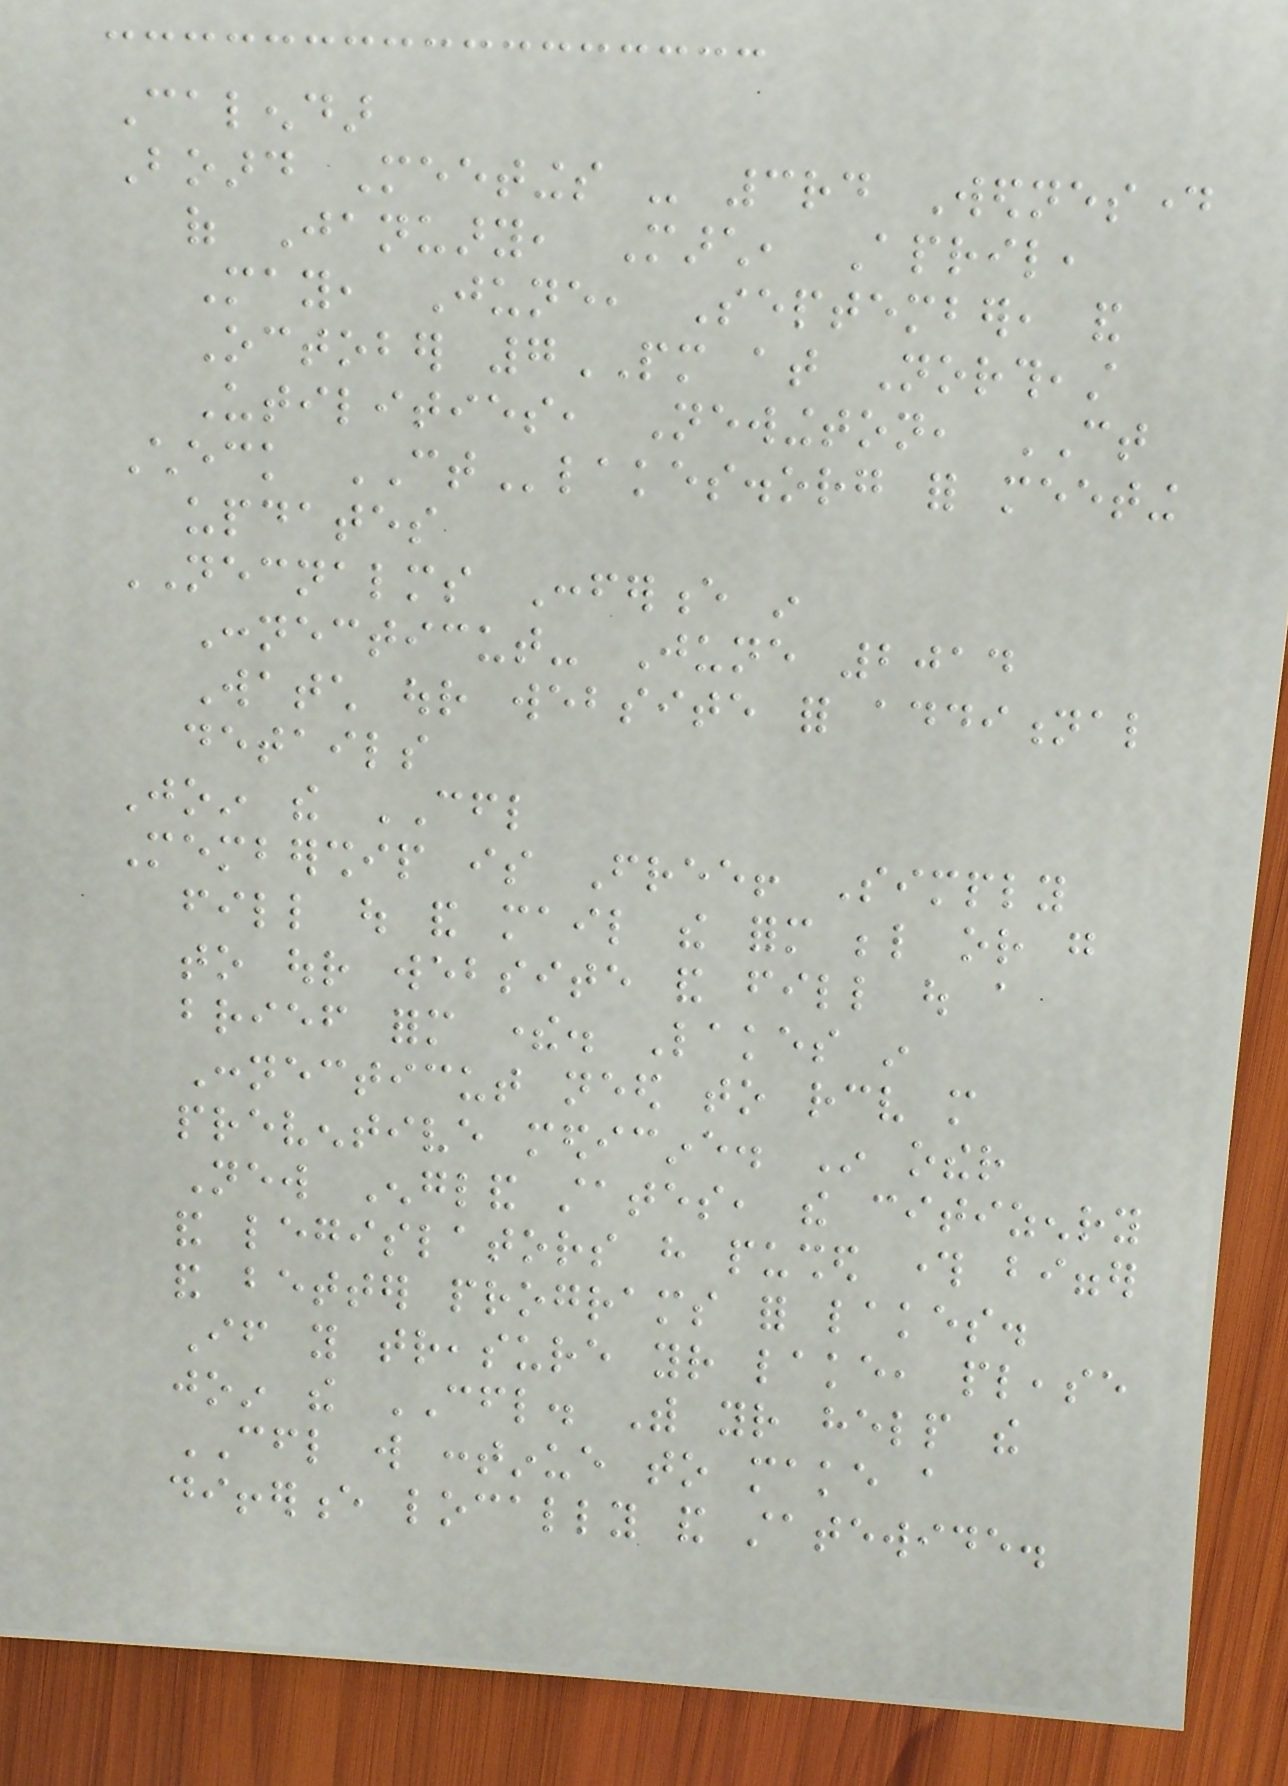Calendar
Board Meetings - 3rd Wednesday
of January, March, April,
May, June, September, and
October 7PM at Northeast
Utilities, Newington, CT
Check CTlakes.org for meeting
updates
NECNALMS Conference in
Connecticut- June 2014
Watch our website for additional
details
Join the CFL
Membership is Free! Simply
fill out and mail the form below or go
to our website and fill out a
brief form there. Lakes in
Connecticut need to receive more
preventive medicine. In other
New England states, the citizenry
and legislators have pushed through bigger
and better programs for lakes.
If you treasure your lake, please
join the CFL. With your help the
CFL will continue to make a
difference locally and statewide.
